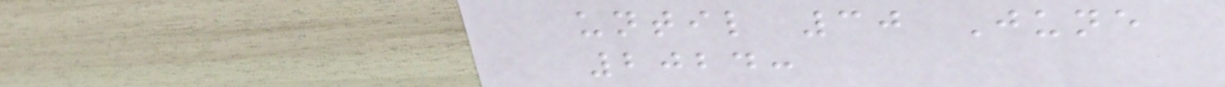until 30 June
2024:
